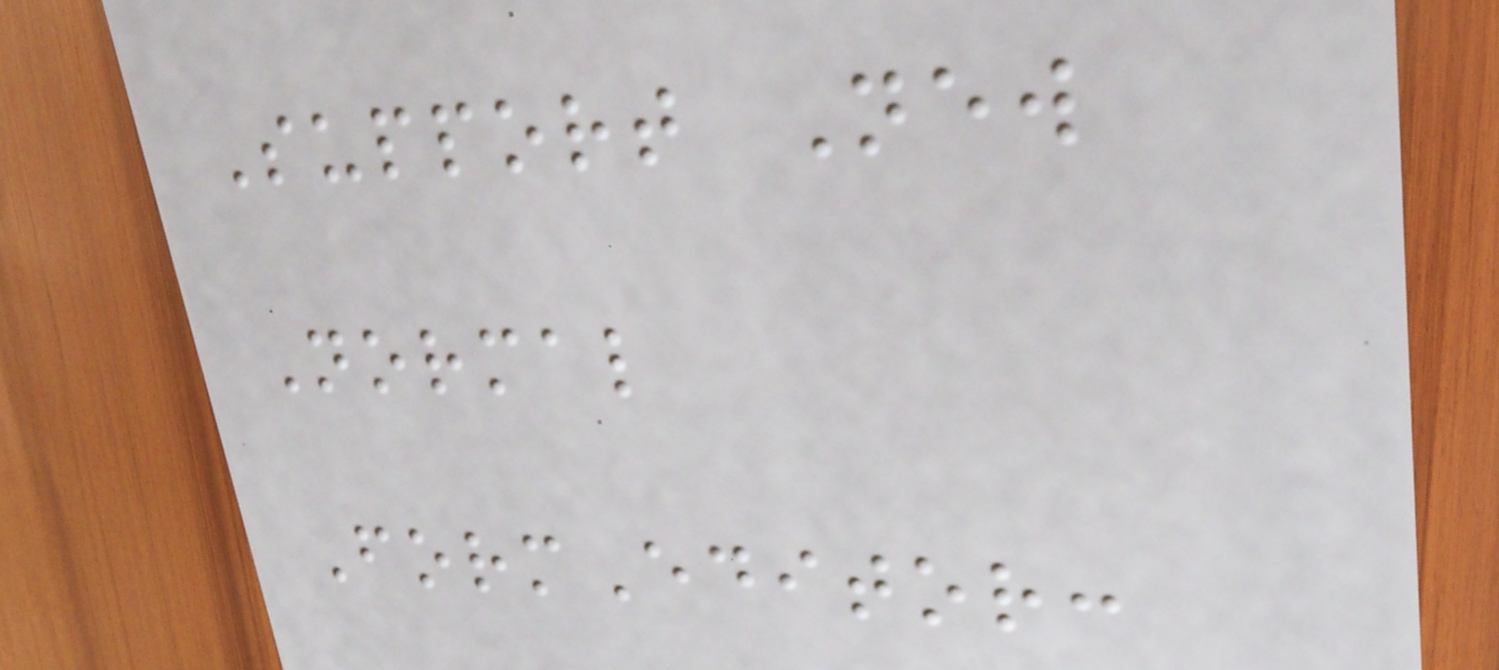Support New
Normal
FormEditor:
